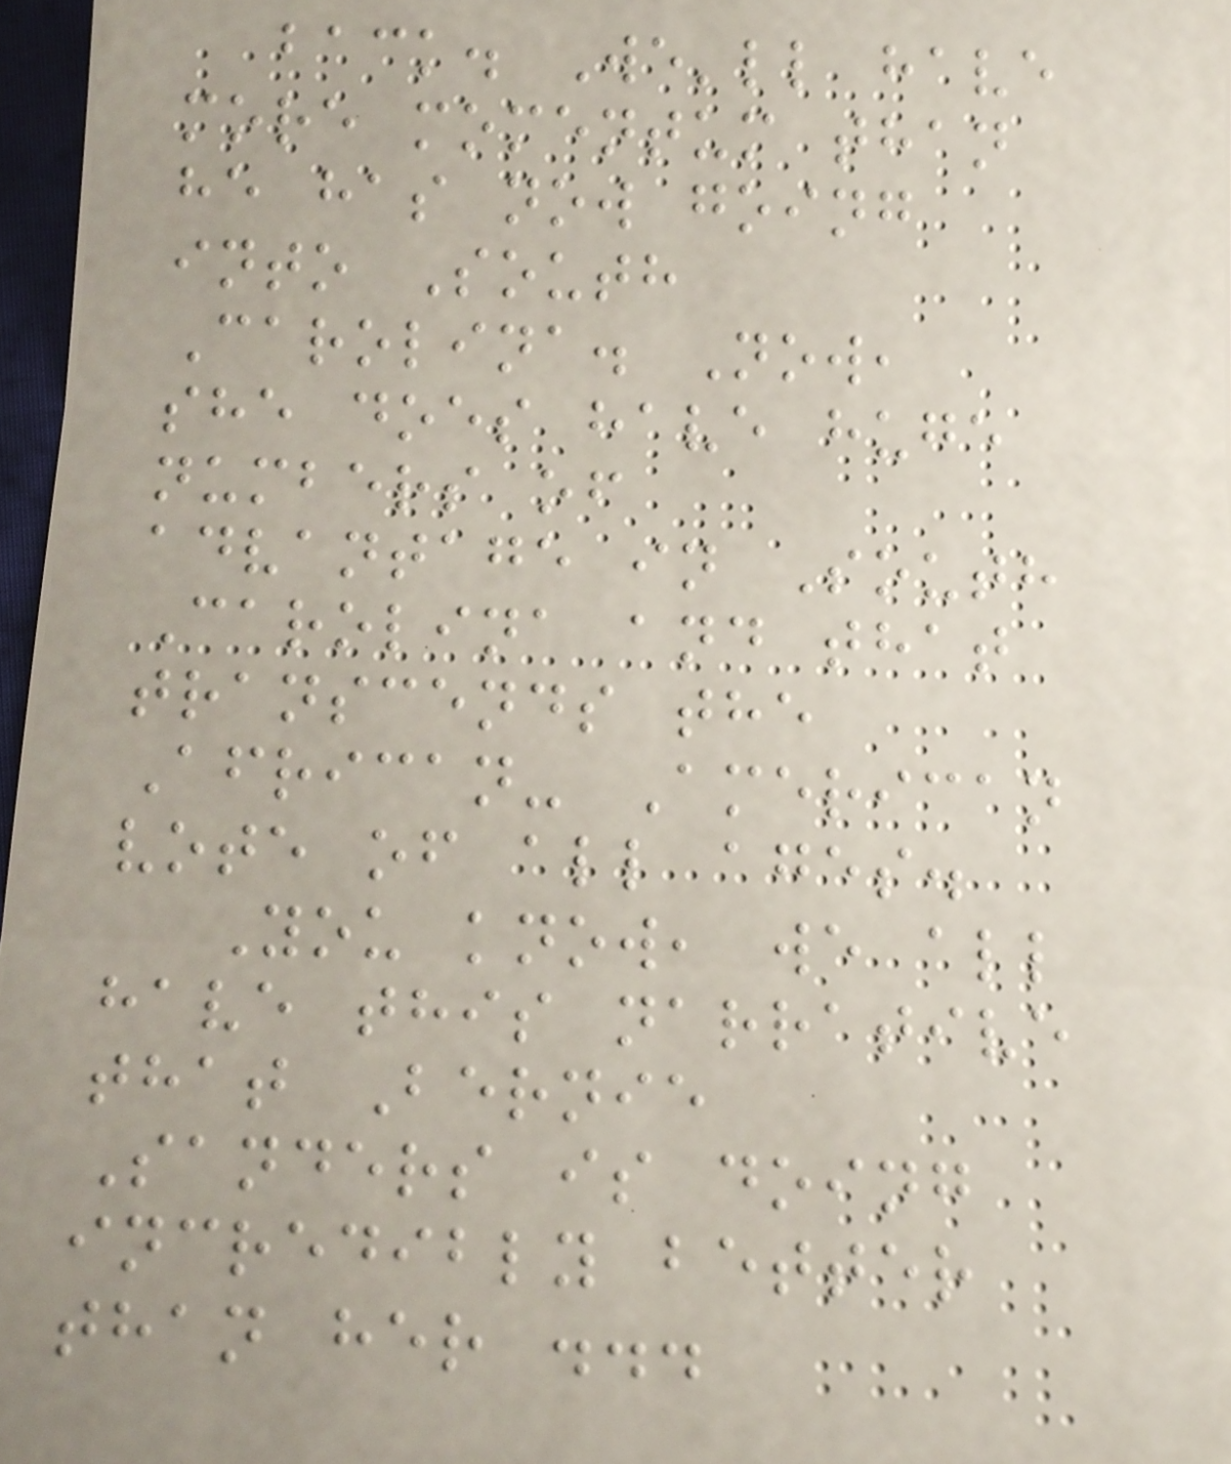back. We'll have
more momentum than
he has now going
into South
Carolina. Now,
she does have huge
numbers of
advantage in South
Carolina and that
transcends the
African- American
vote of all ages.
You know, we all
have this narrative
that Bernie
Sanders is doing
incredibly better
than her ...
